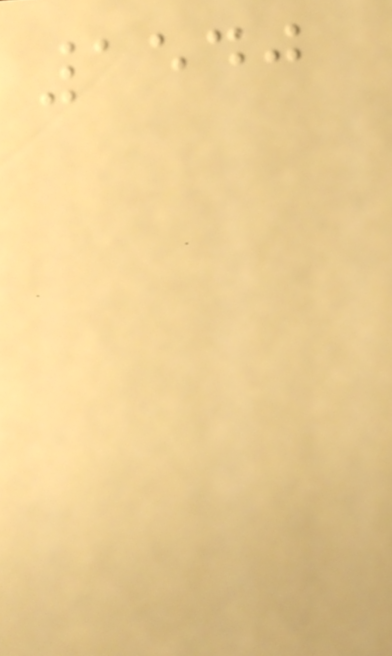1540
